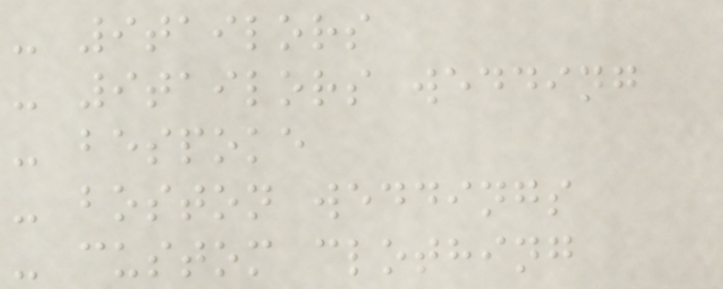- 9tailors
- 9tailors wedding
- bespoke
- boston weddings
- custom clothing
